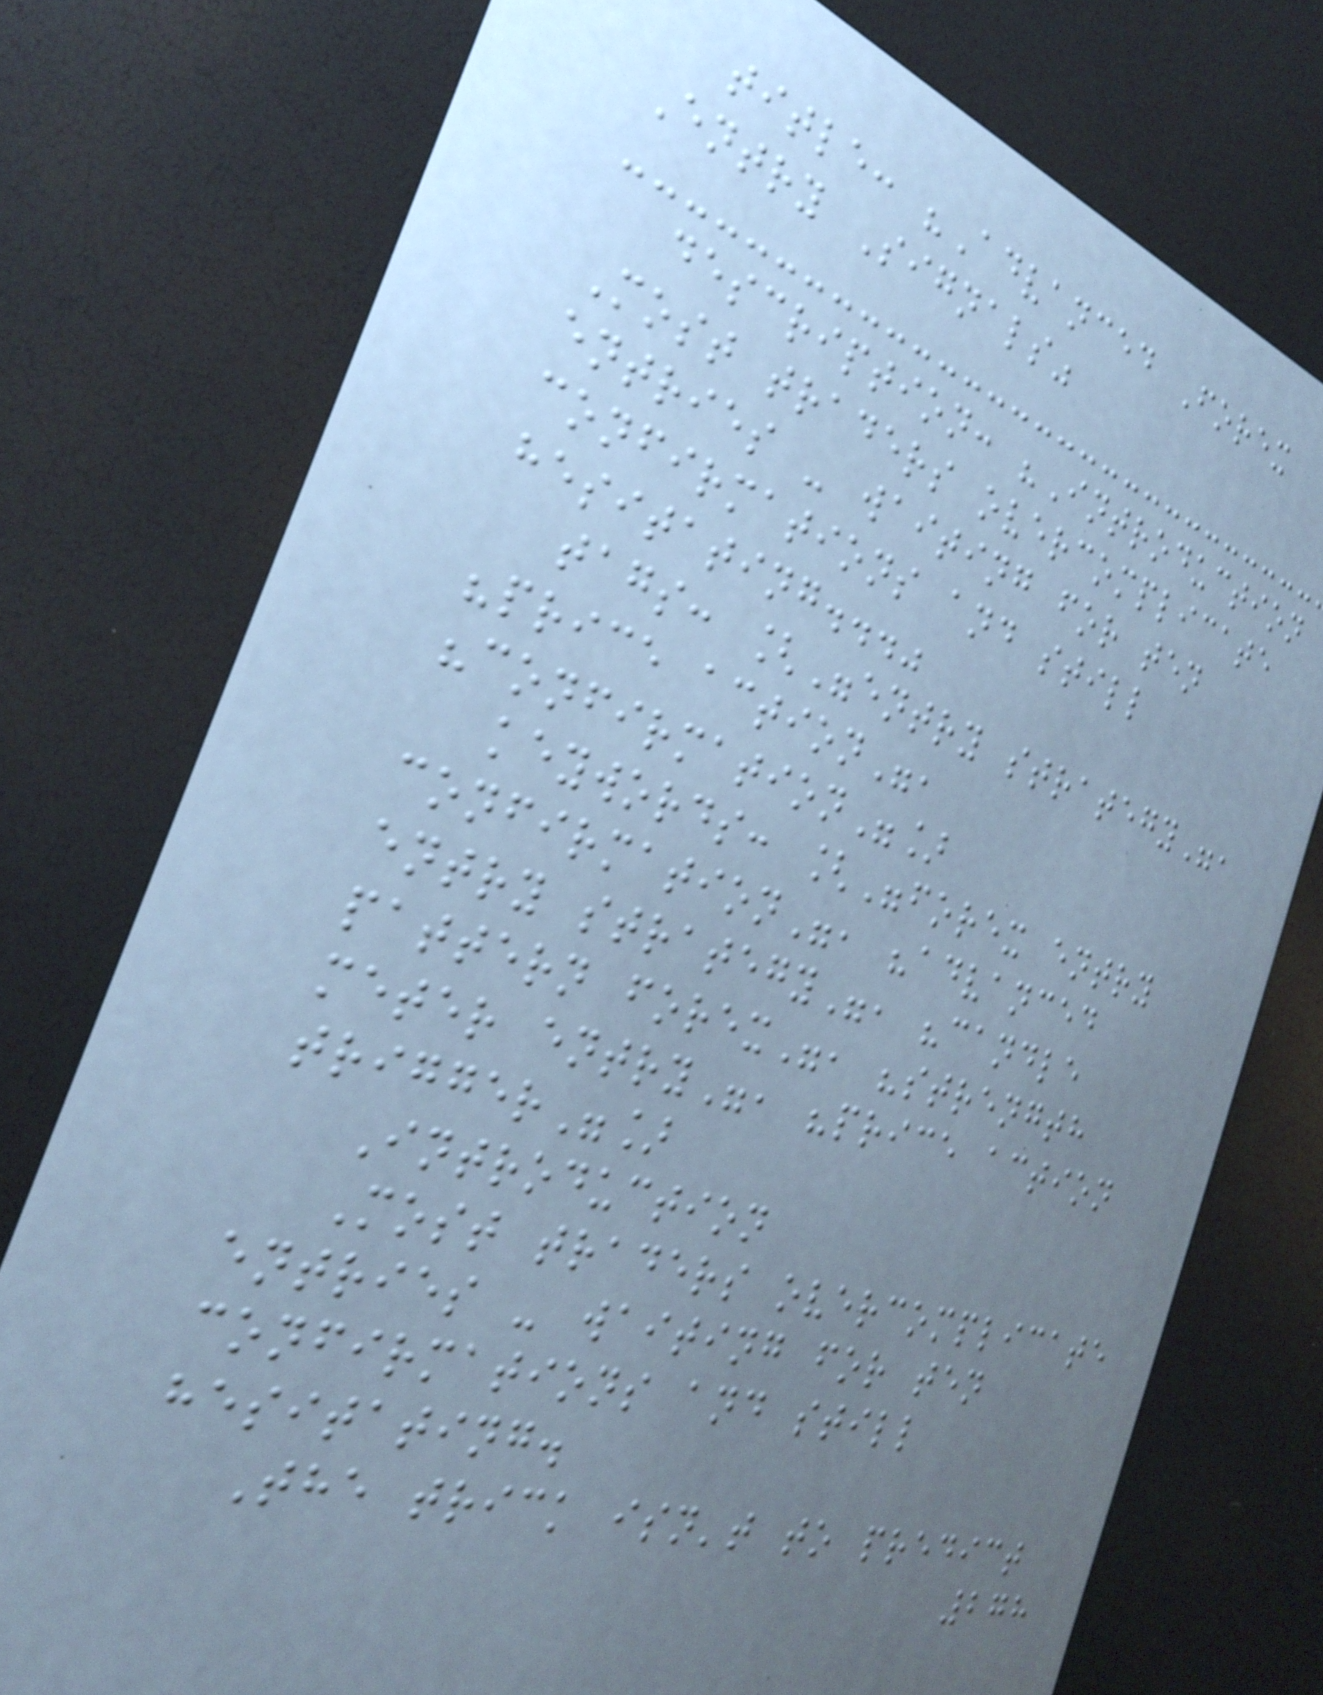title: "Advanced Forex
Entry Signals"
description: "Introduction
Most traders overcomplicate
entries - waiting for ten
confirmations and still
hesitating..."
tags: ["entry strategy",
"price action",
"confirmation"]
keywords: ["forex entry
confirmation", "advanced
entry strategy", "candle
pattern forex", "strength
meter entry", "price action
trigger"]
Introduction
Most traders overcomplicate
entries - waiting for ten
confirmations and still
hesitating.
The trick isn't to predict
278
